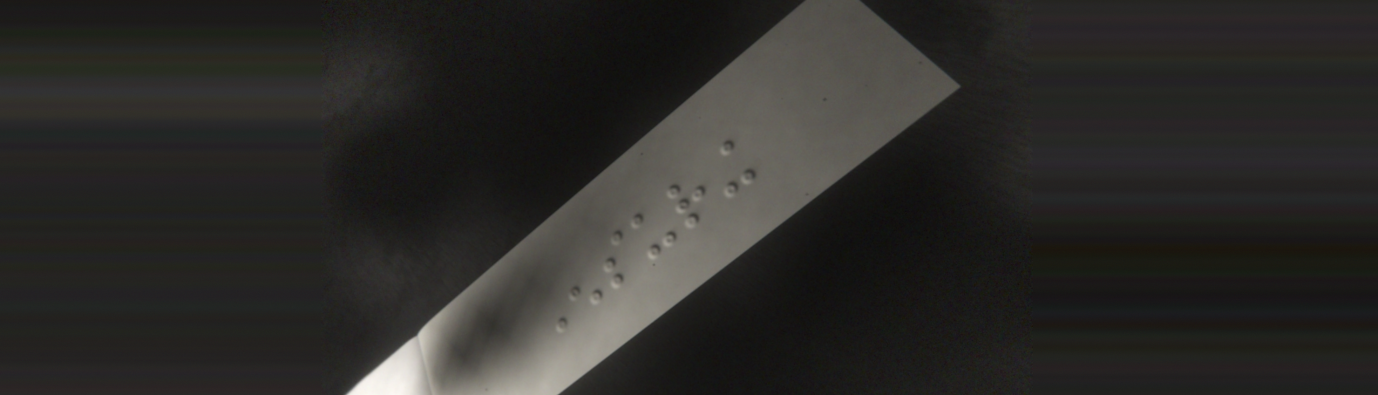Ensuring
